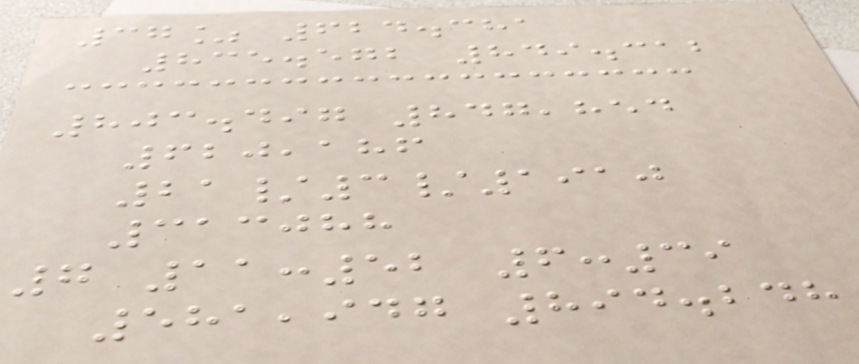37% 624.381
835.572 849.312
803.497 847,854
620,186
21/3/1910
313088
7 11:52 6:39
581,947 894.248
